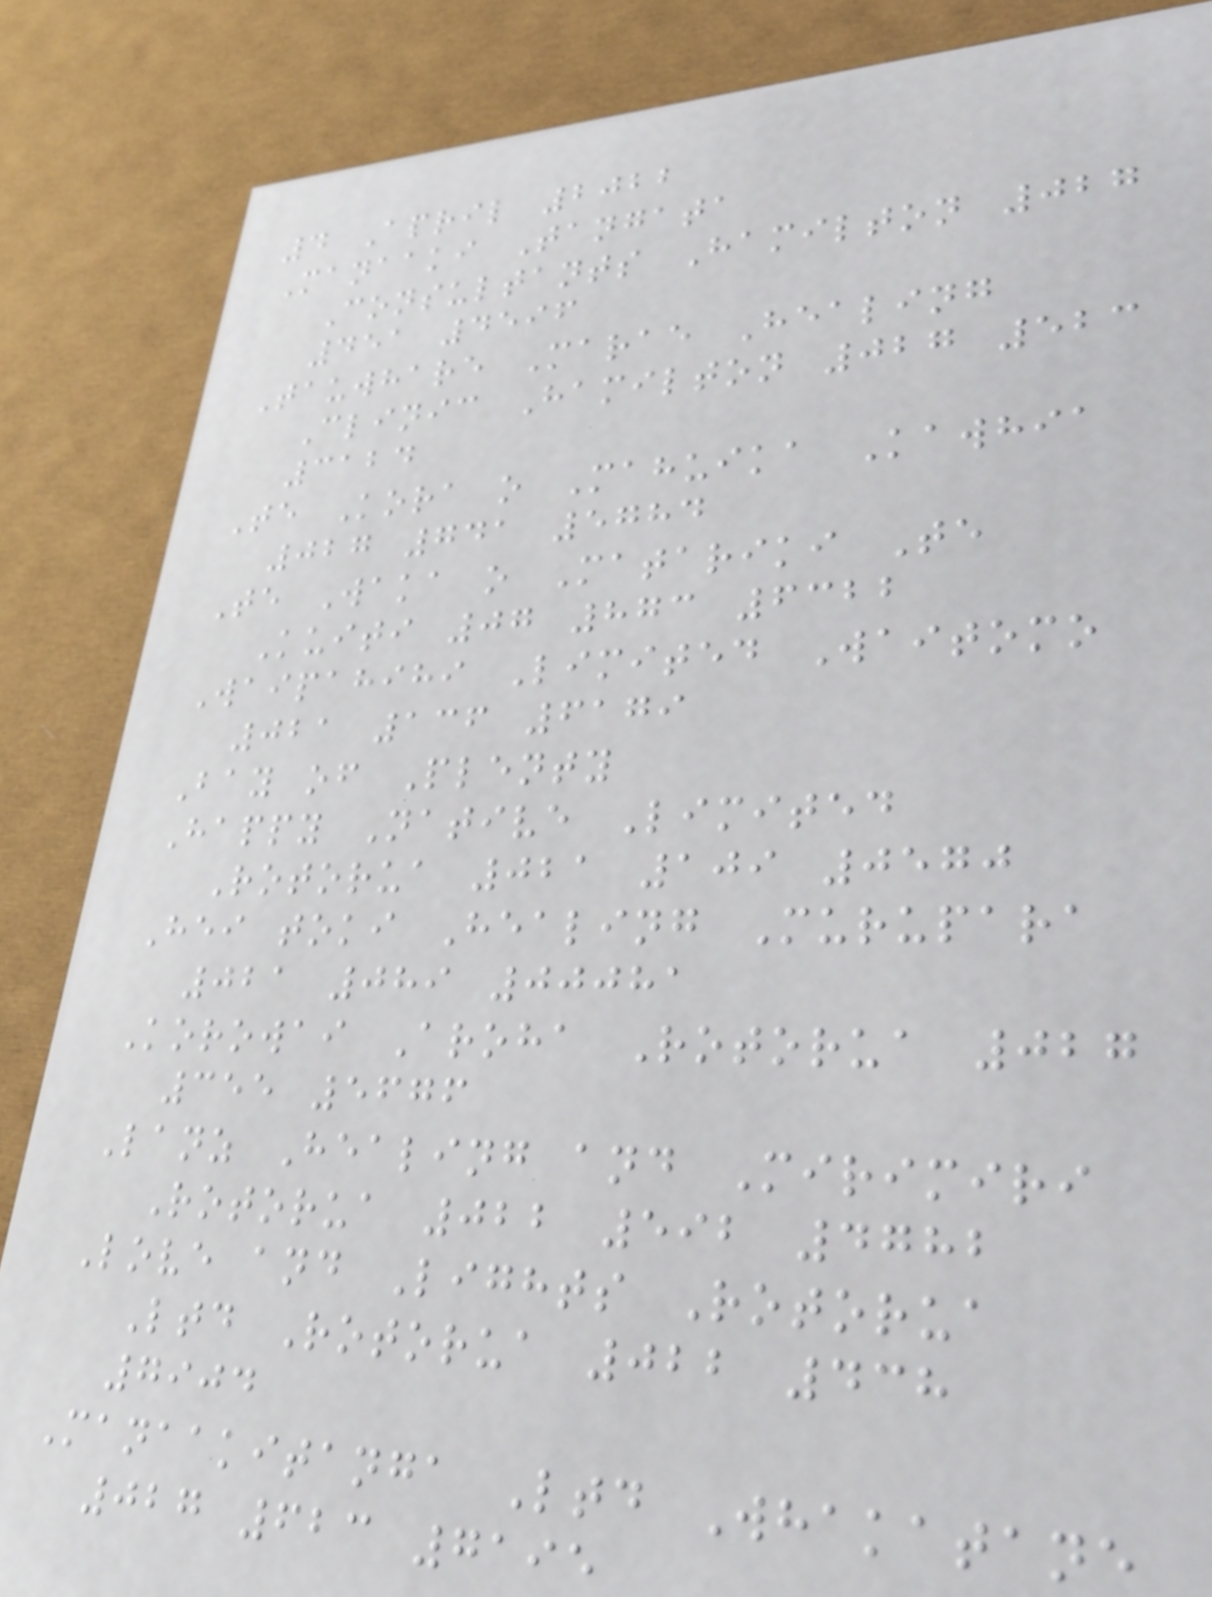4 April 2022
Manaaki Tangata
Consultants Hamilton 027
451 4596
Tauwhare Marae Healing
Clinic Hamilton 027 523
3124
Te Kora o Mahuika Kawhia
027 741 5784
Te Waka o Matariki Te
Kuiti 07 873 6322
Waipahihi Limited Waitomo
021 136 6179
Bay of Plenty
Happy Native Limited
Rotorua 021 109 0570
Hei toki Healing Murupara
021 089 00081
Korowai Aroha Rotorua 027
355 5676
Lanz Healing and Mirimiri
Rotorua 022 592 4782
Love and Lights Rotorua
Ltd Rotorua 022 438
7904
Manaakitanga Ltd Whakatane
027 623 7195
